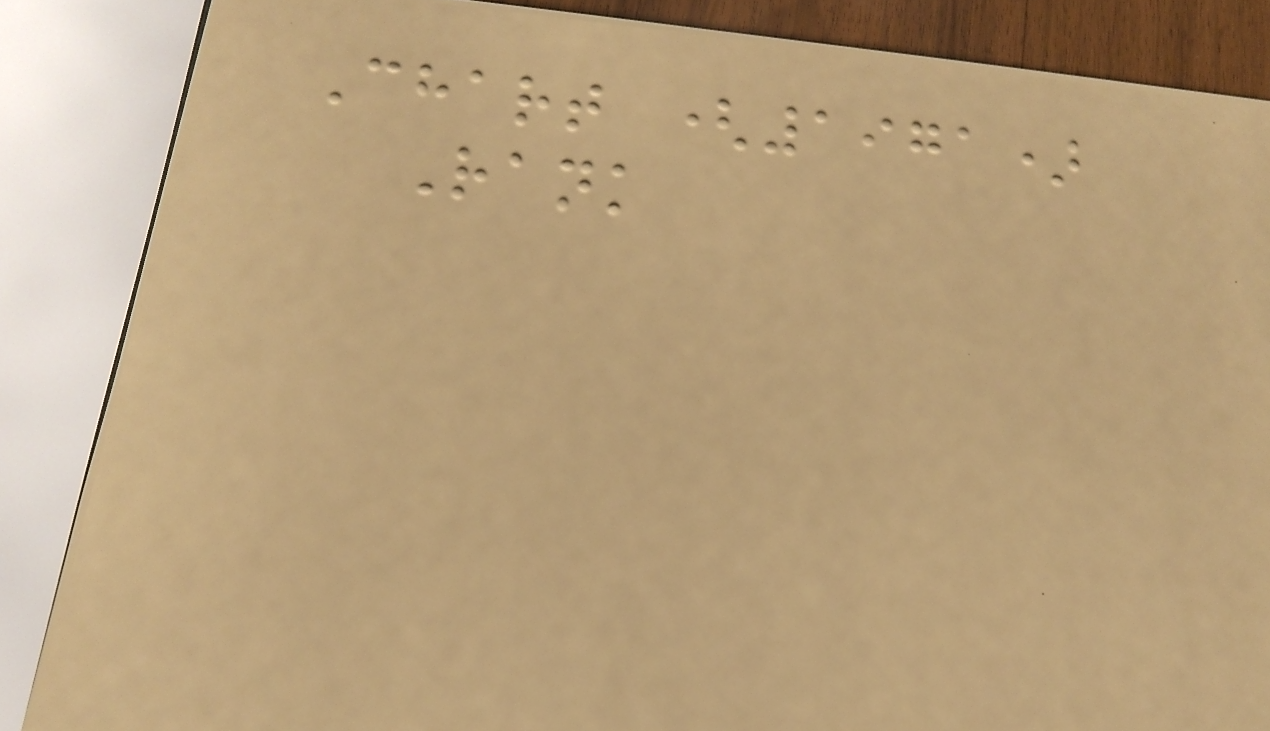Chart (1971)
Rank
